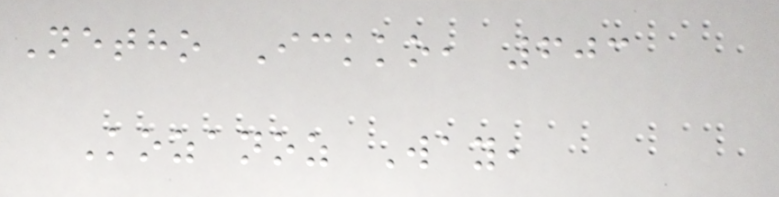Netho Ickko, 603
Kozanoz Way,
